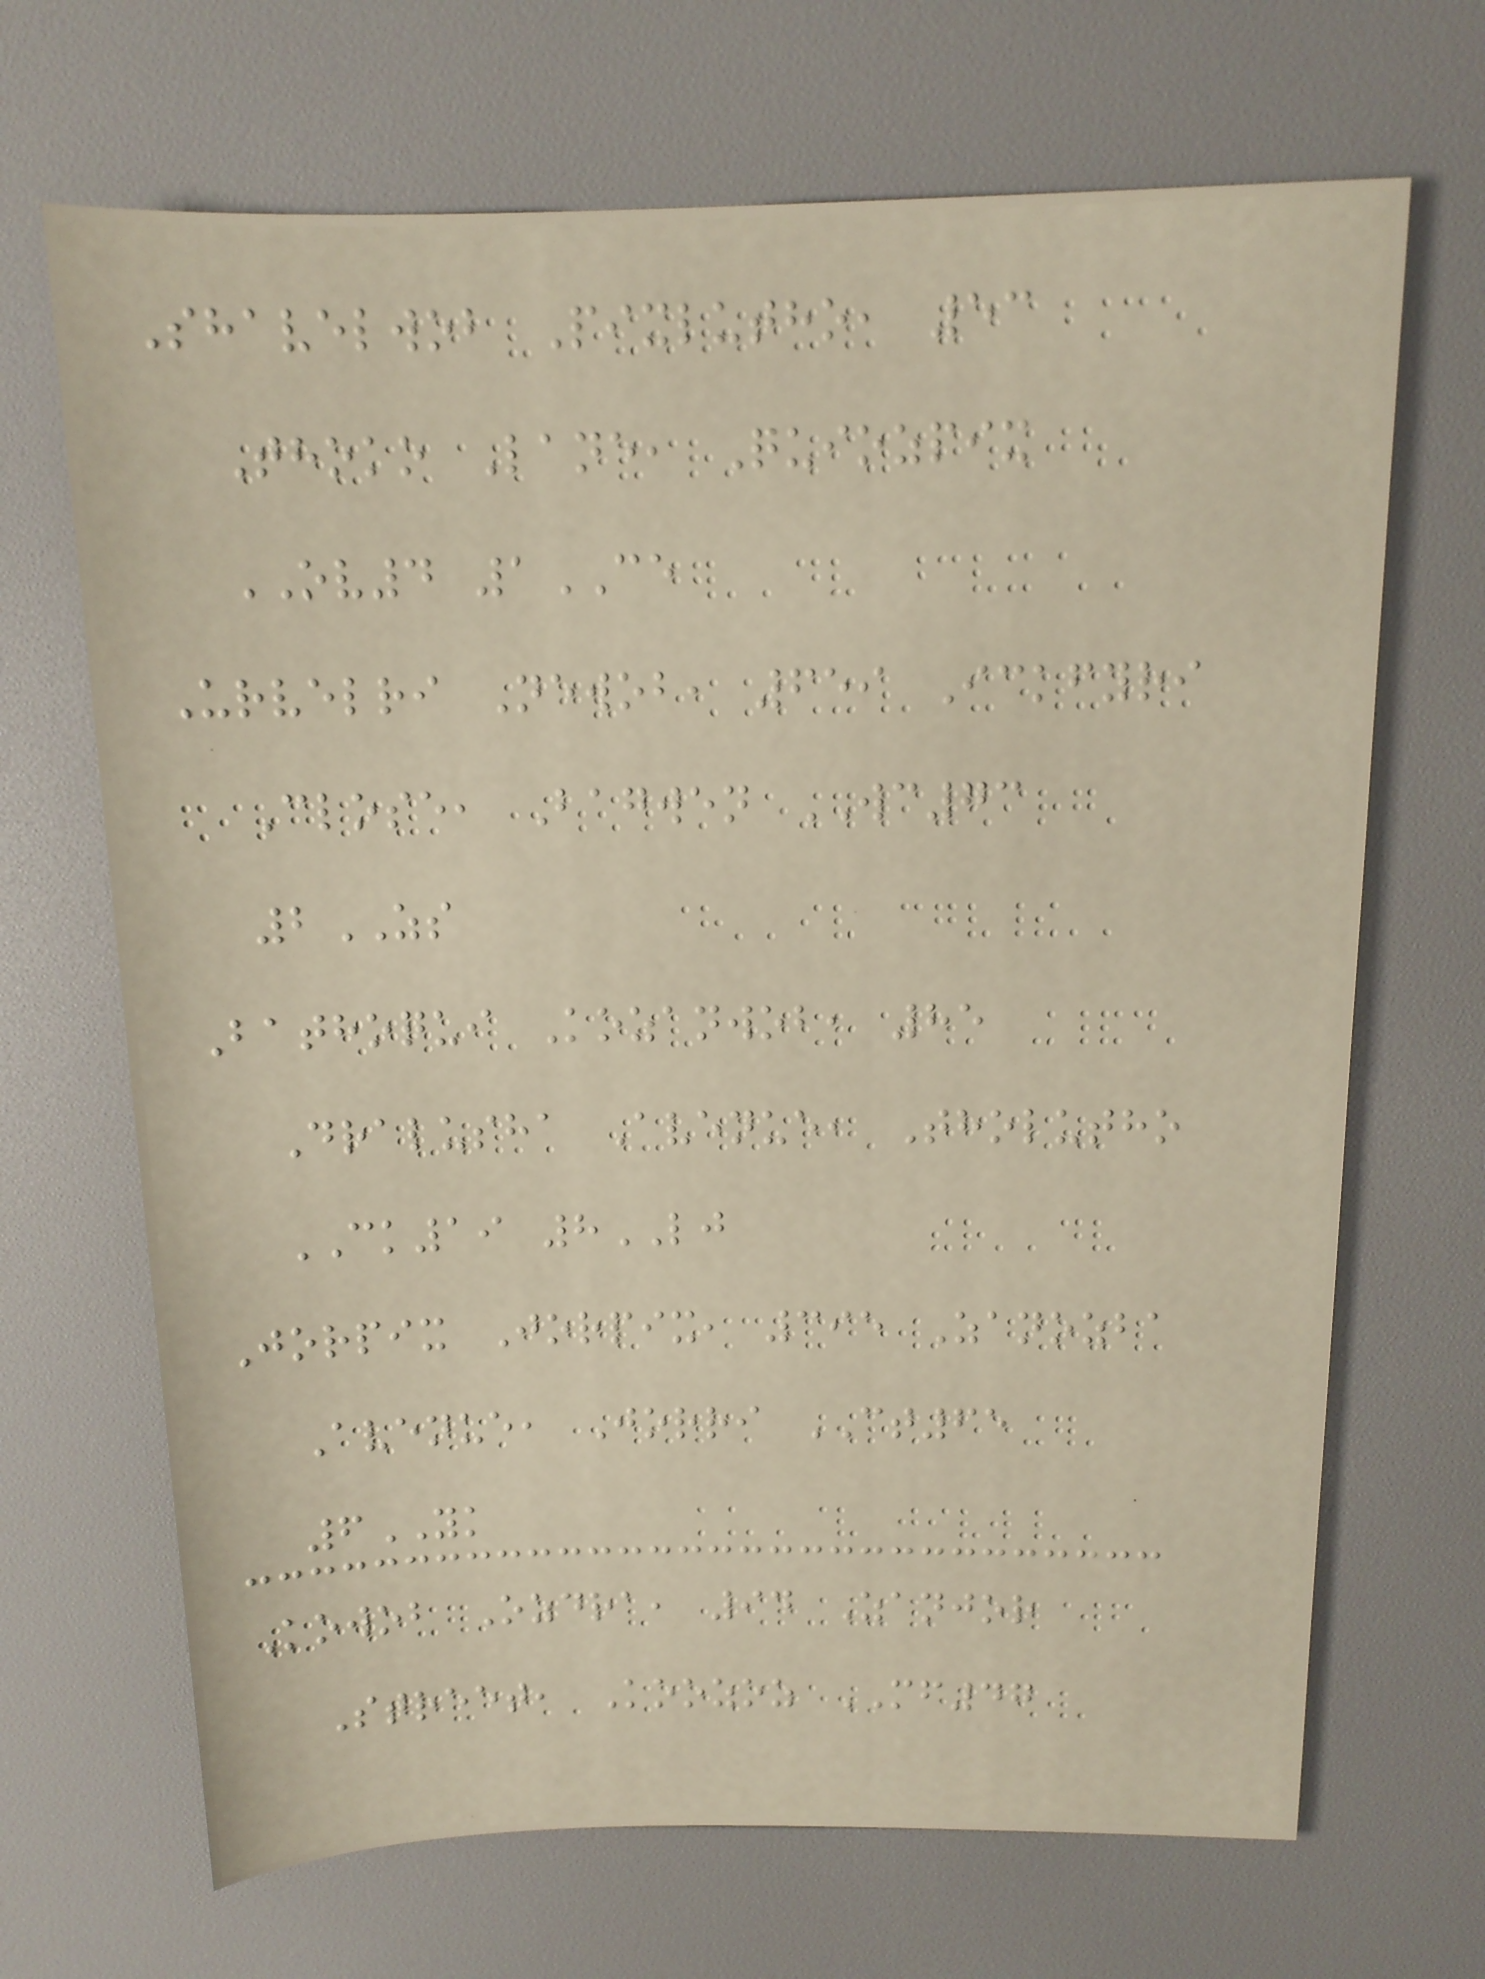Shavelwob Pixlutho, 53
Thoko Lane, Quiozpix
OV4 1CE
Urvelri Newob, 659 Ickfyri
Close, Bagwen WC73
2ZS
Bathoqui Kozanwob, 85
Dralusha Avenue, Tholutho
CK19 8LJ
Jorpix Jorpix, 395 Zanozba
Avenue, Jorri CT65
6YK
Kowob Ozdra, 94 Zanjor
Street, Koozoz MF47
